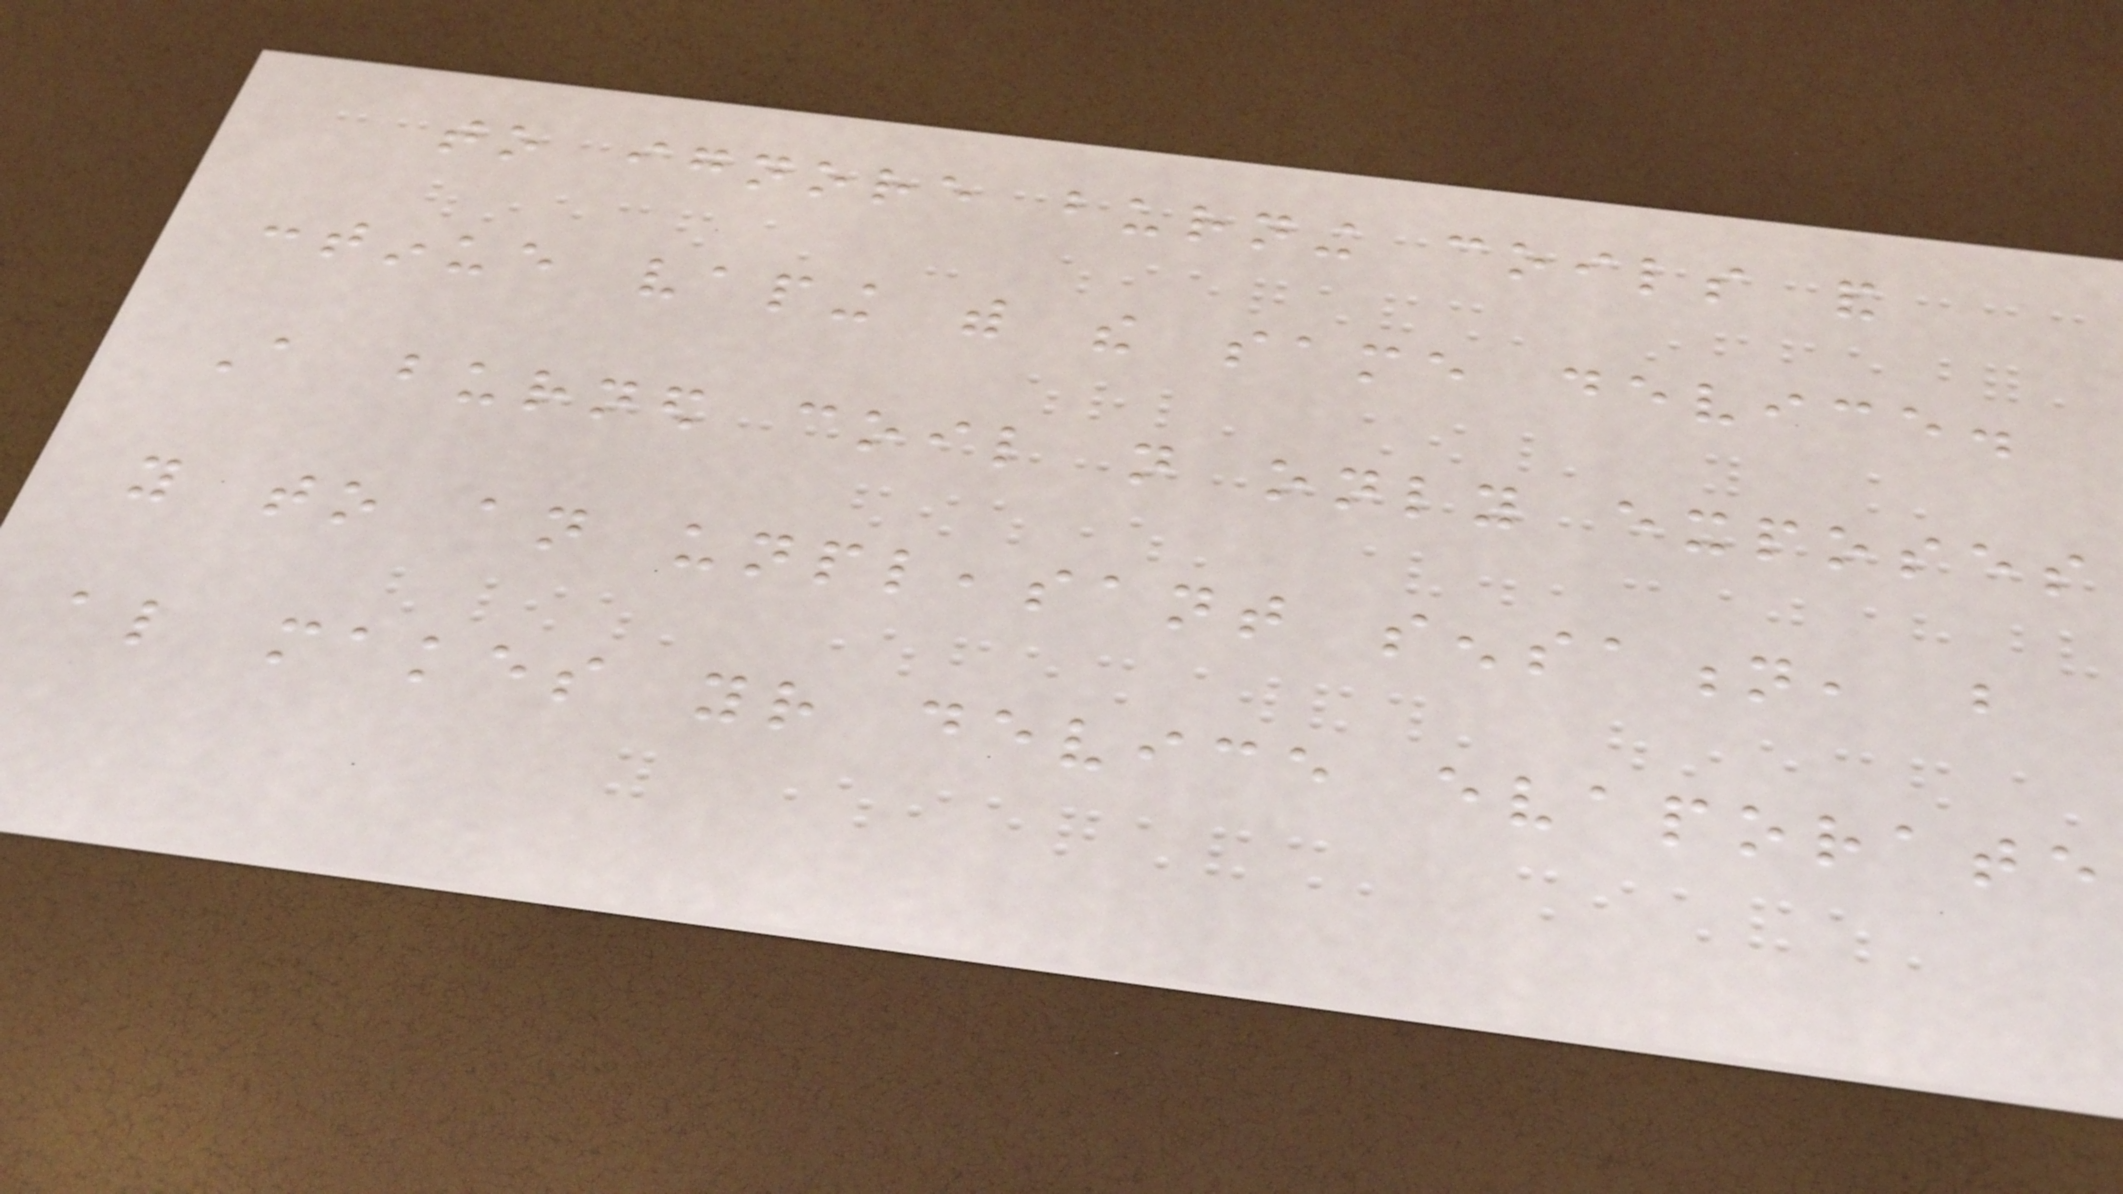to ignore burning coils and
continue vaping with the same device.
A burned coil not only exposes
you to an unpleasant sensation, but
also makes your device evaporate
